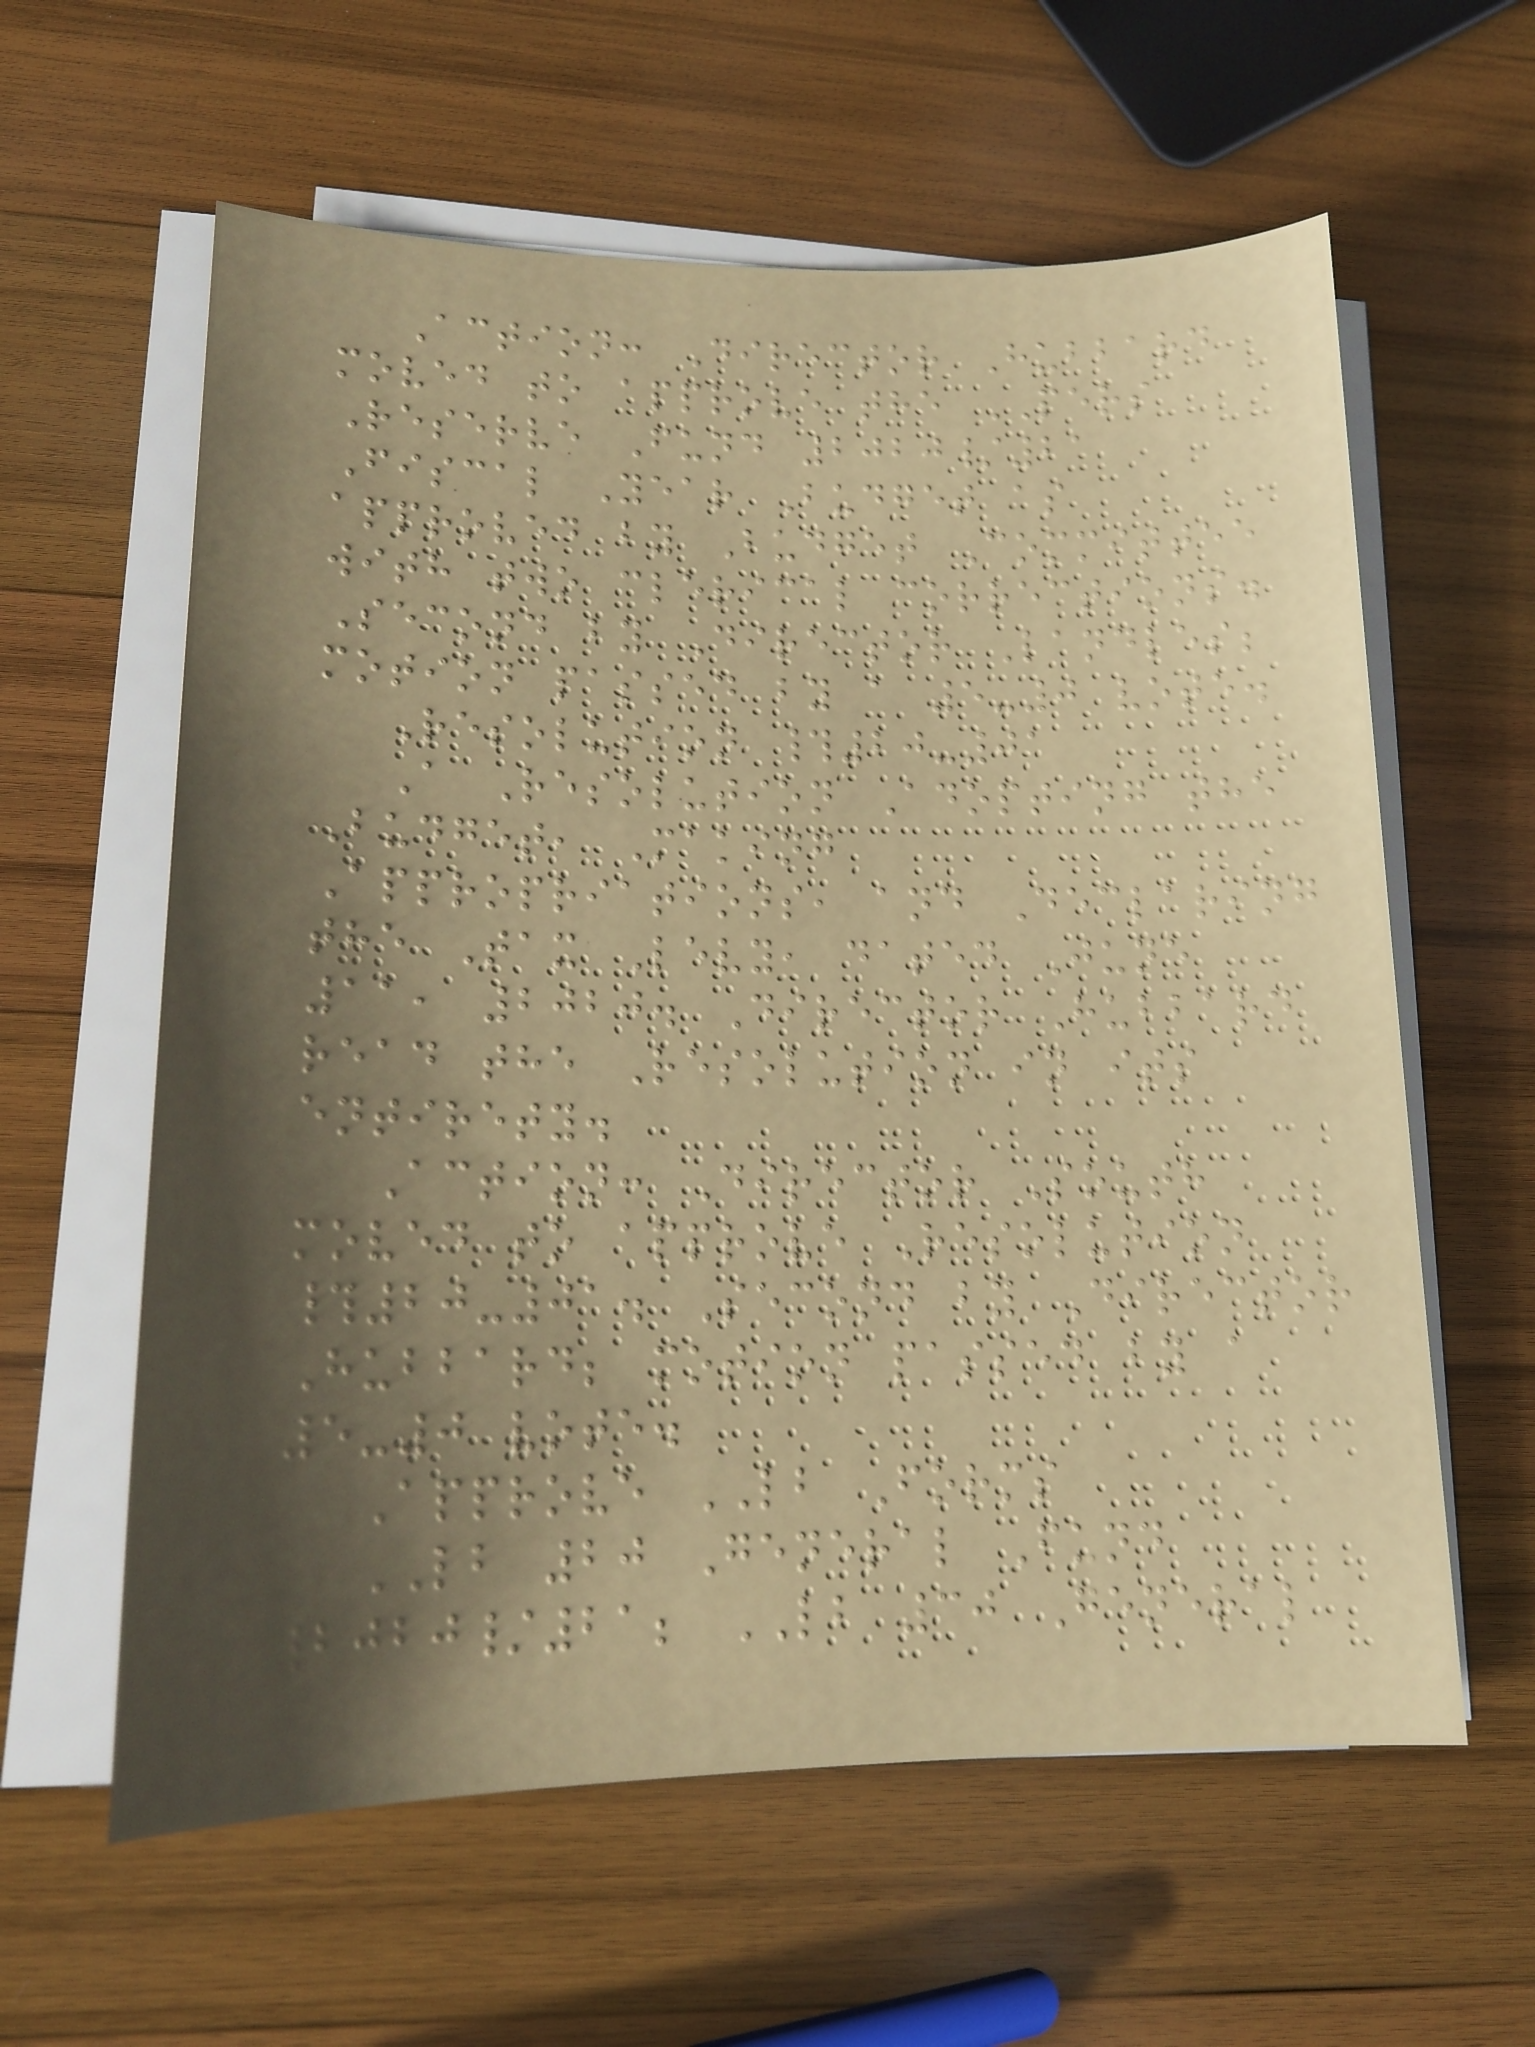Action: Director Hubbard
moved to approve the PERS
Reserve Fund 2020/21
Fiscal Year Budget as
approved by Budget Committee
with two clerical corrections.
Second by Director Landles;
motion passed by a 5-0 vote.
Resolution #20-01
A Resolution Adopting the
Budget, Making
Appropriations, and Declaring
the Tax Levy, dated June
11, 2020. Director Hubbard
read the Resolution in its
entirety.
Action: Director South
moved to approve Resolution
#20-01. Second by Director
Hubbard; motion passed by a
5-0 vote.
Approve LB Forms
LB 20 General Fund
2020/21; LB 30 General
